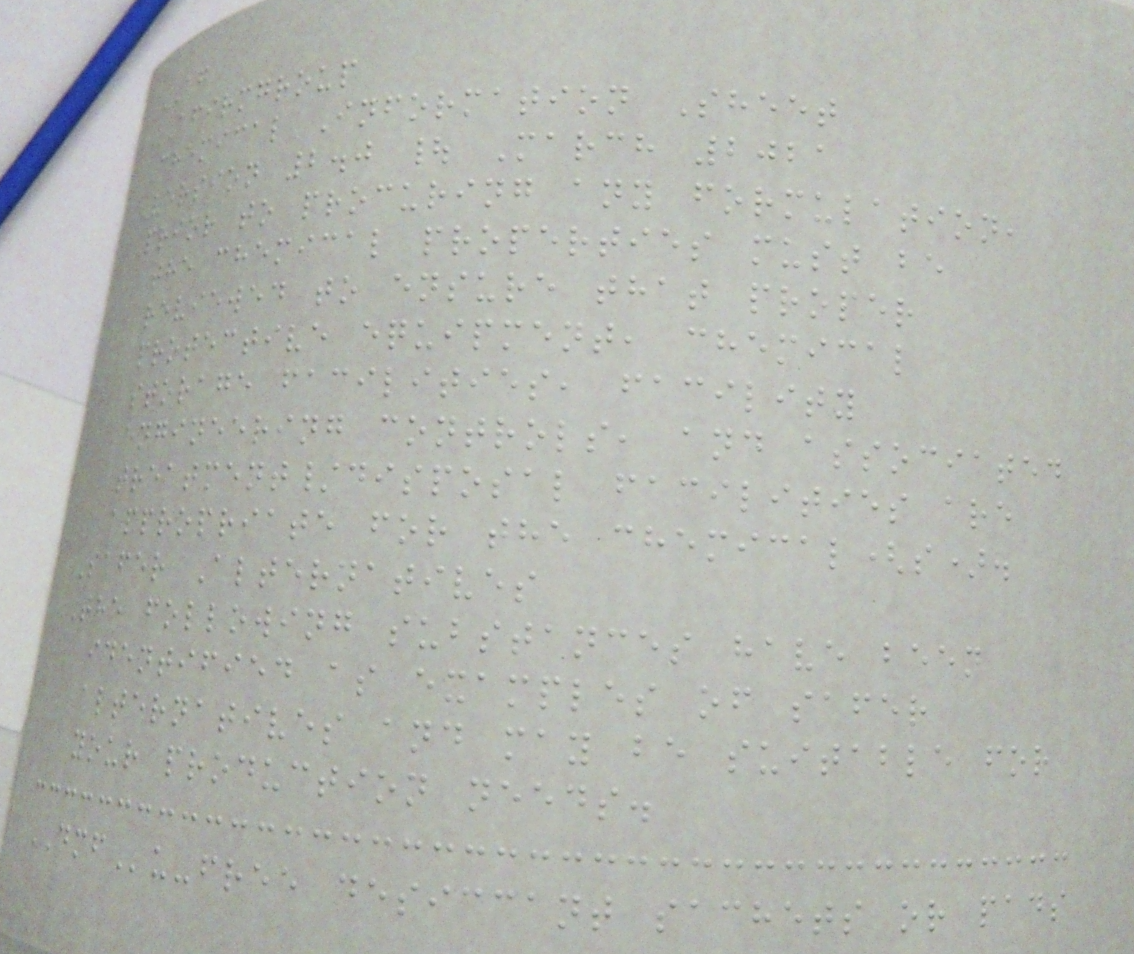AG
AFIRMGROUP
Chemical Information Sheet
Version 2.0 | March 2021
Prior to procuring any formulation,
the chemical properties must be
reviewed to ensure that proper
protective equipment, chemical
storage facilities, facility
engineering controls, and associated
treatment/disposal facilities are
appropriate for the chemical(s).
Safer Alternatives
The following substances have been
identified as examples of safer
alternatives and may be suitable for
your production needs.
DMFu-free desiccant sachets or pads
